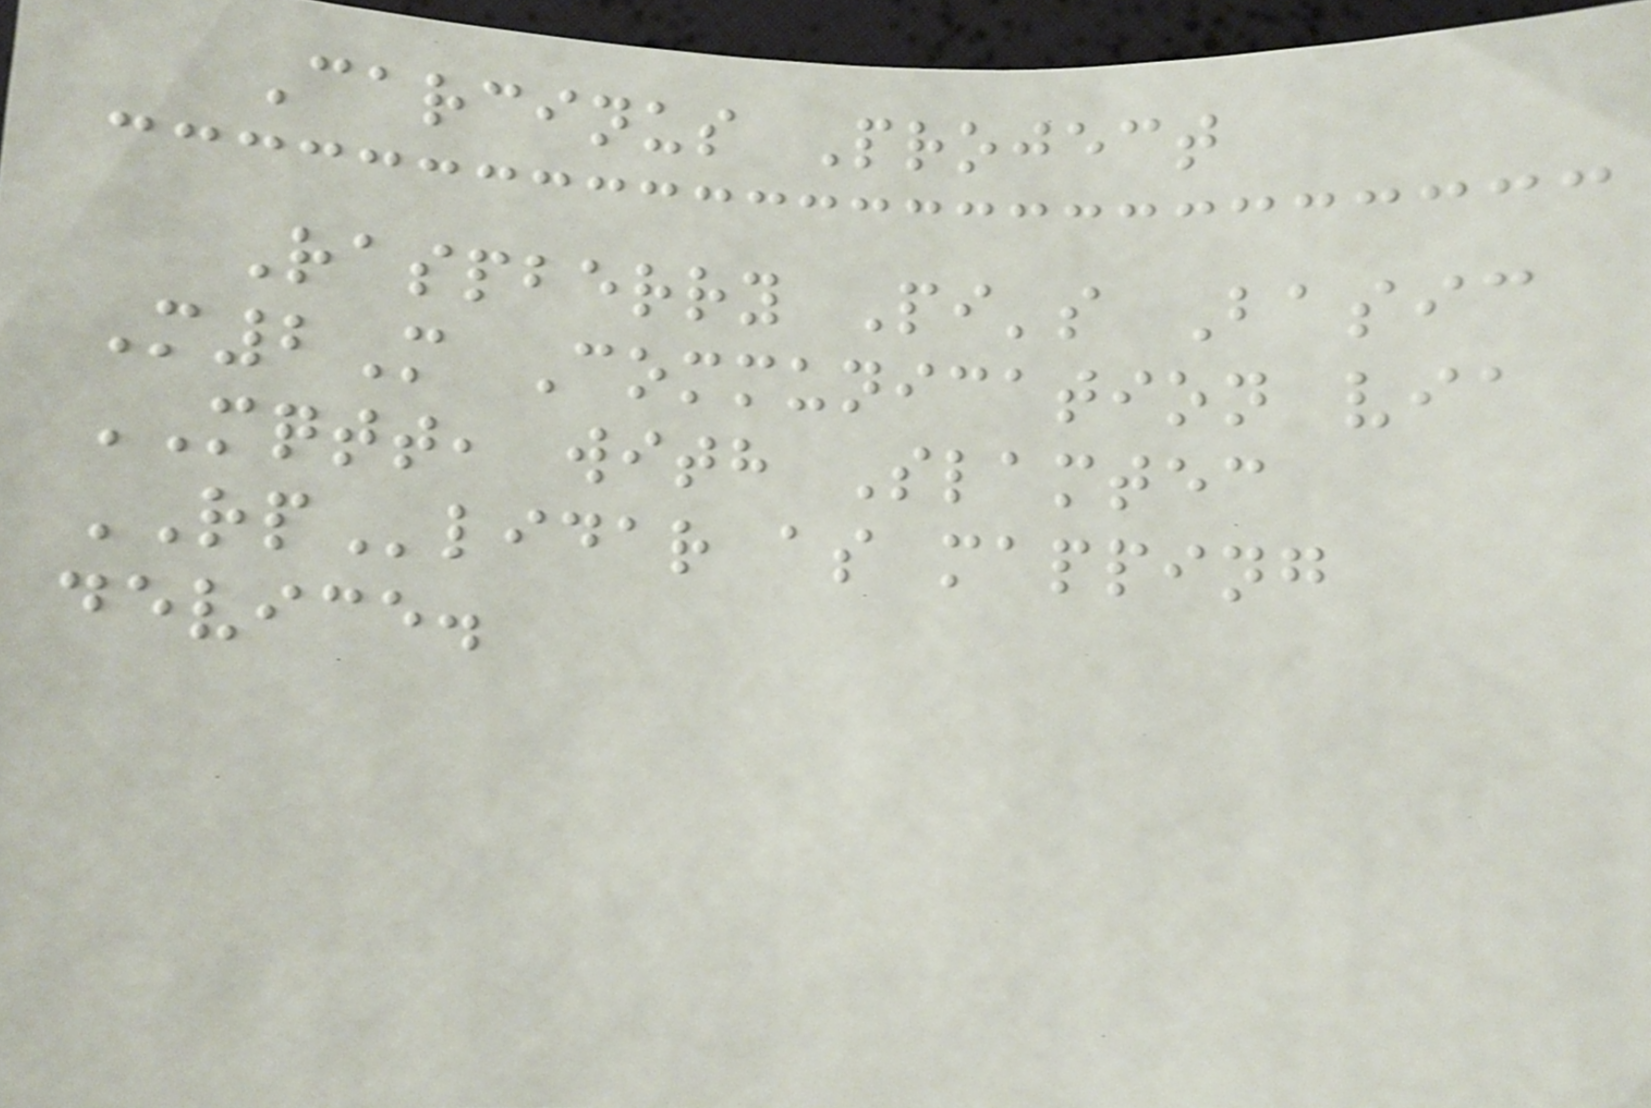Carcinus Project
Raspberry Pi's Basic
M2M Communication via
MQTT, with Slamtec
RPlidar as mapping
device.
